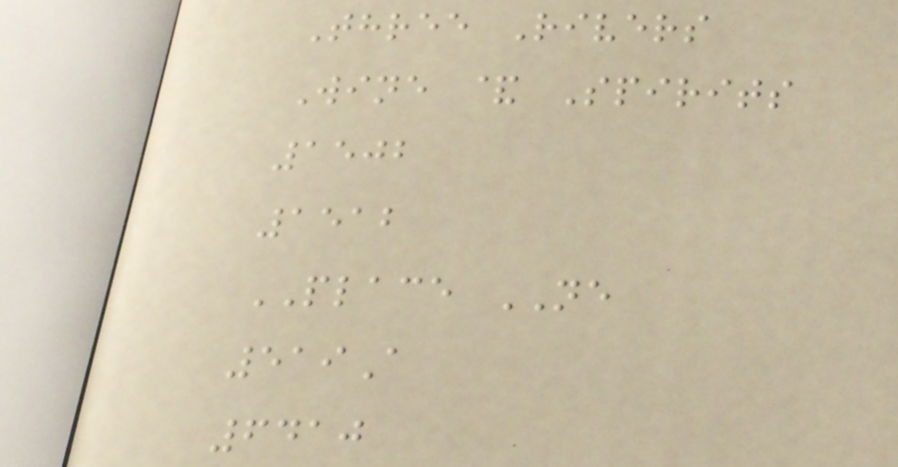Three Rivers
Wine & Spirits
1502
1512
PLACE NE
519A
6410
